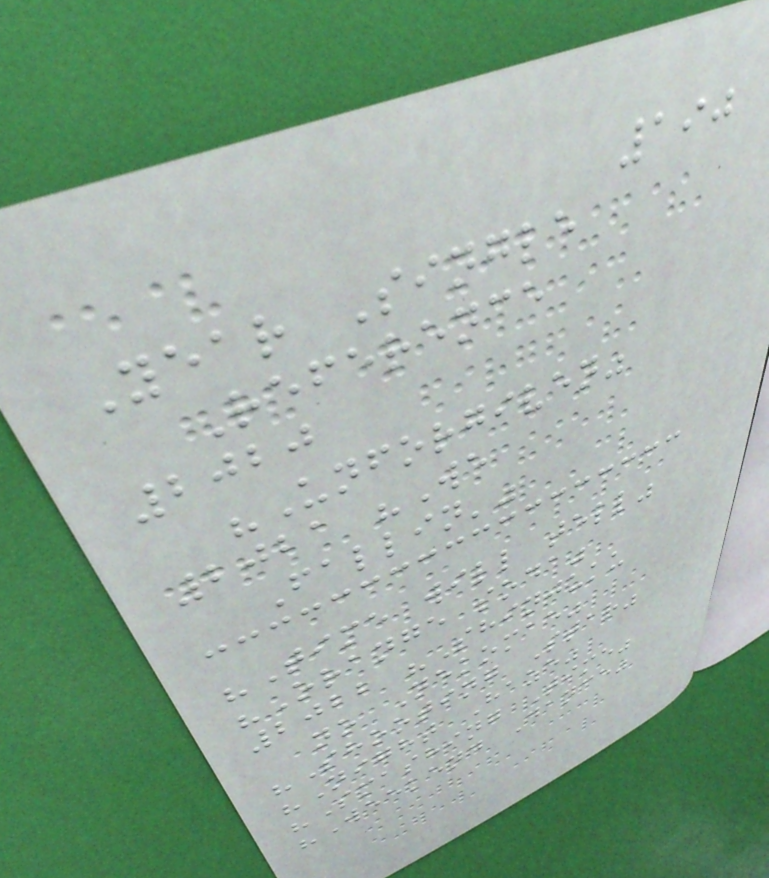190
Year Single
Reference
2020
"Unforgiven"
2021 "We
Fallin'"
"Time will tell"
"Orange soda"
2022 "Shinjuku
no Nekomae"
"Shooting Star"
"Night Haze"
"Smashing Time"
"Weekend Dance"
